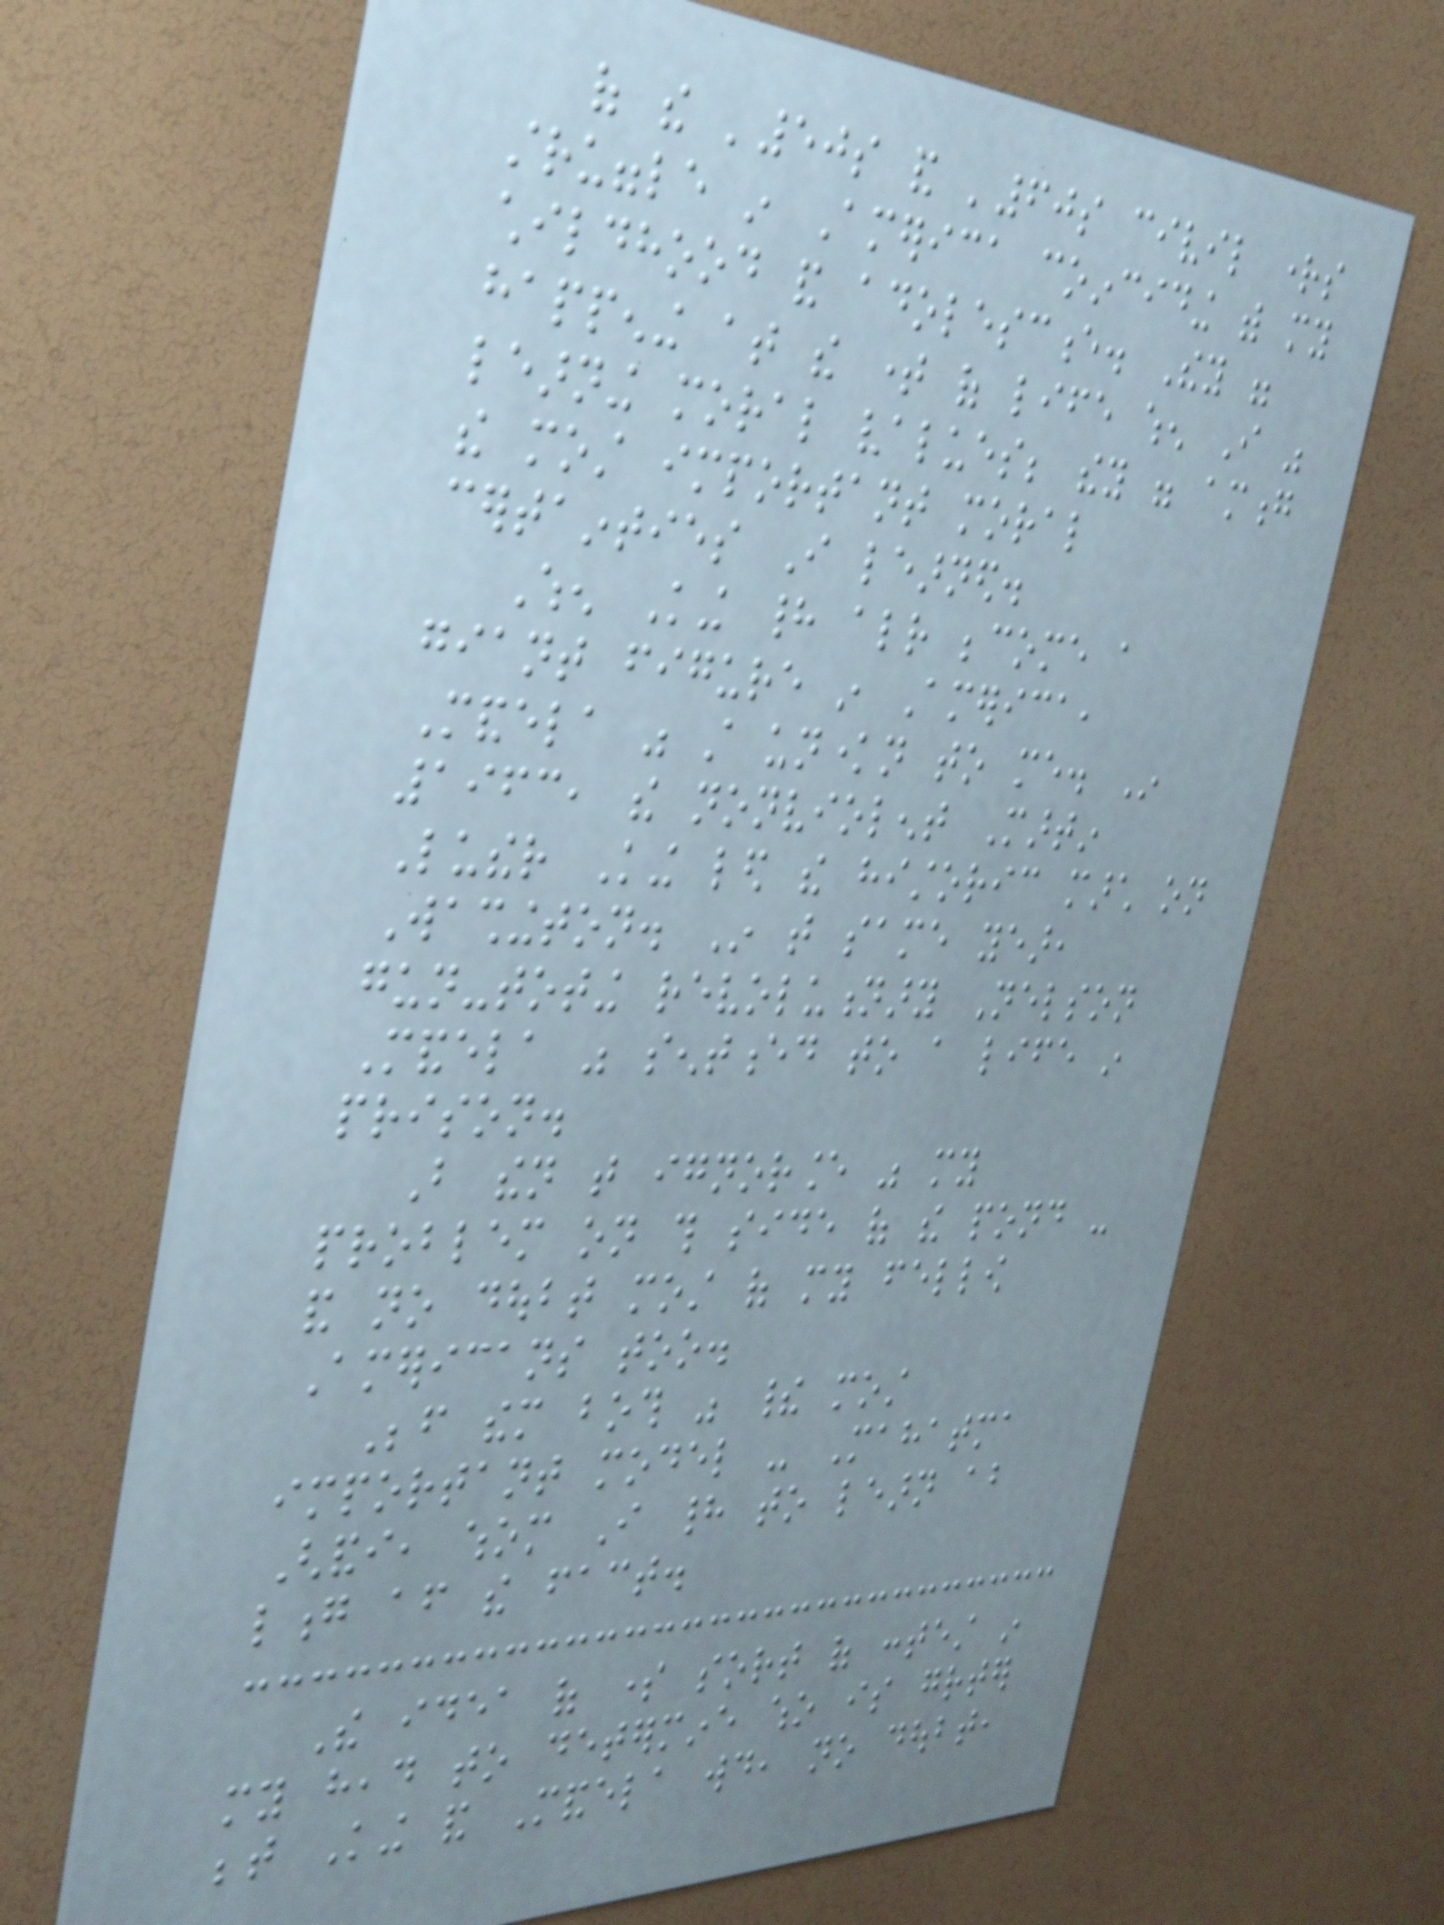of the '50s and '60s civil rights
struggle in America coinciding with my
childhood and adolescence. They were
happening at the time of life when I was
learning moral values; they were among
the most important moral
certainties I learned.
When King had already become a
giant figure in America,
Mandela was still unknown to me. In
1963, the nonviolent Martin
Luther King led the historic march on
Washington. In that same year,
gun-toting revolutionary Nelson
Mandela was sentenced to a life in
prison.
But then that ignorance was my
problem on this side of the pond -
and no doubt most of my fellow
Americans too.
Before them both was their most
important model - Mahatma
Ghandi, whom I had to learn about
long after the fact.
The idea of some sort of contest in
my head to determine who is greater
between King and Mandela would, no doubt,
